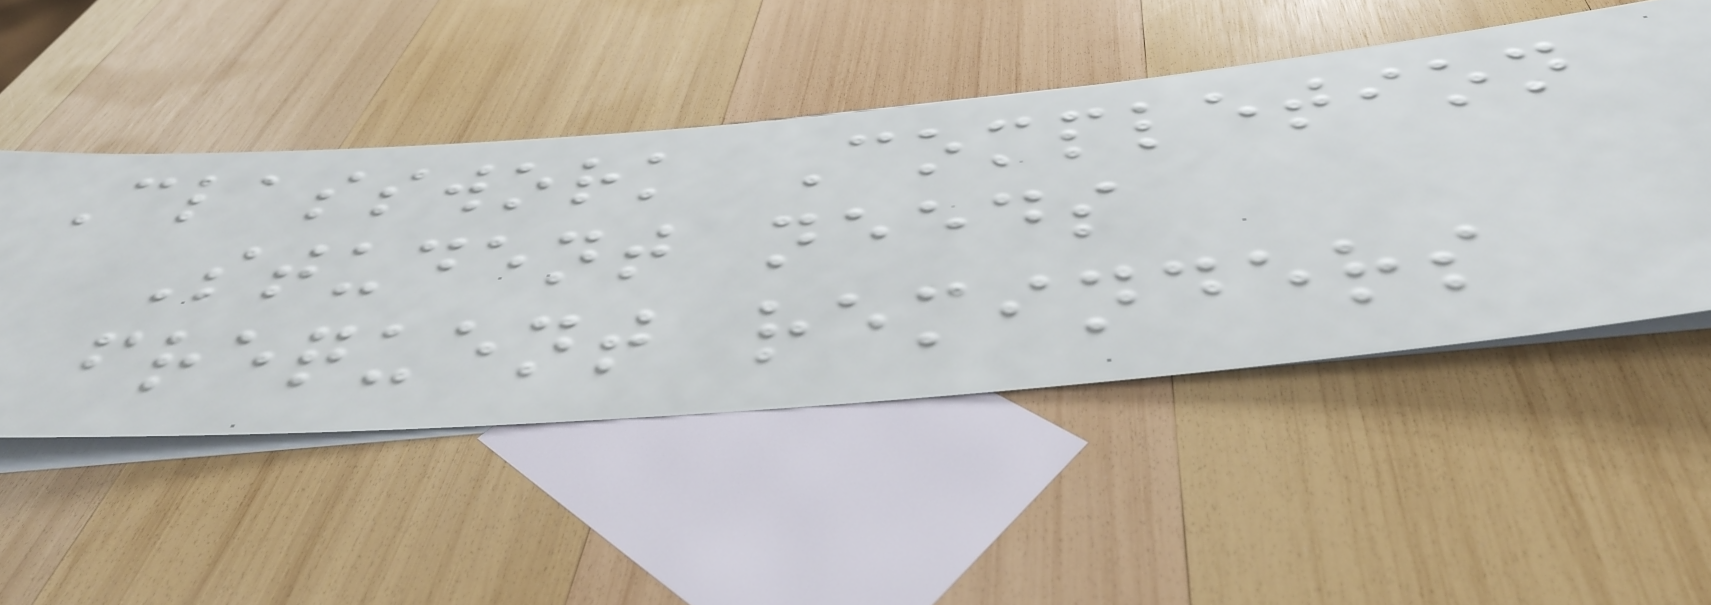Classwork Completion
Student needs
frequent reminders
